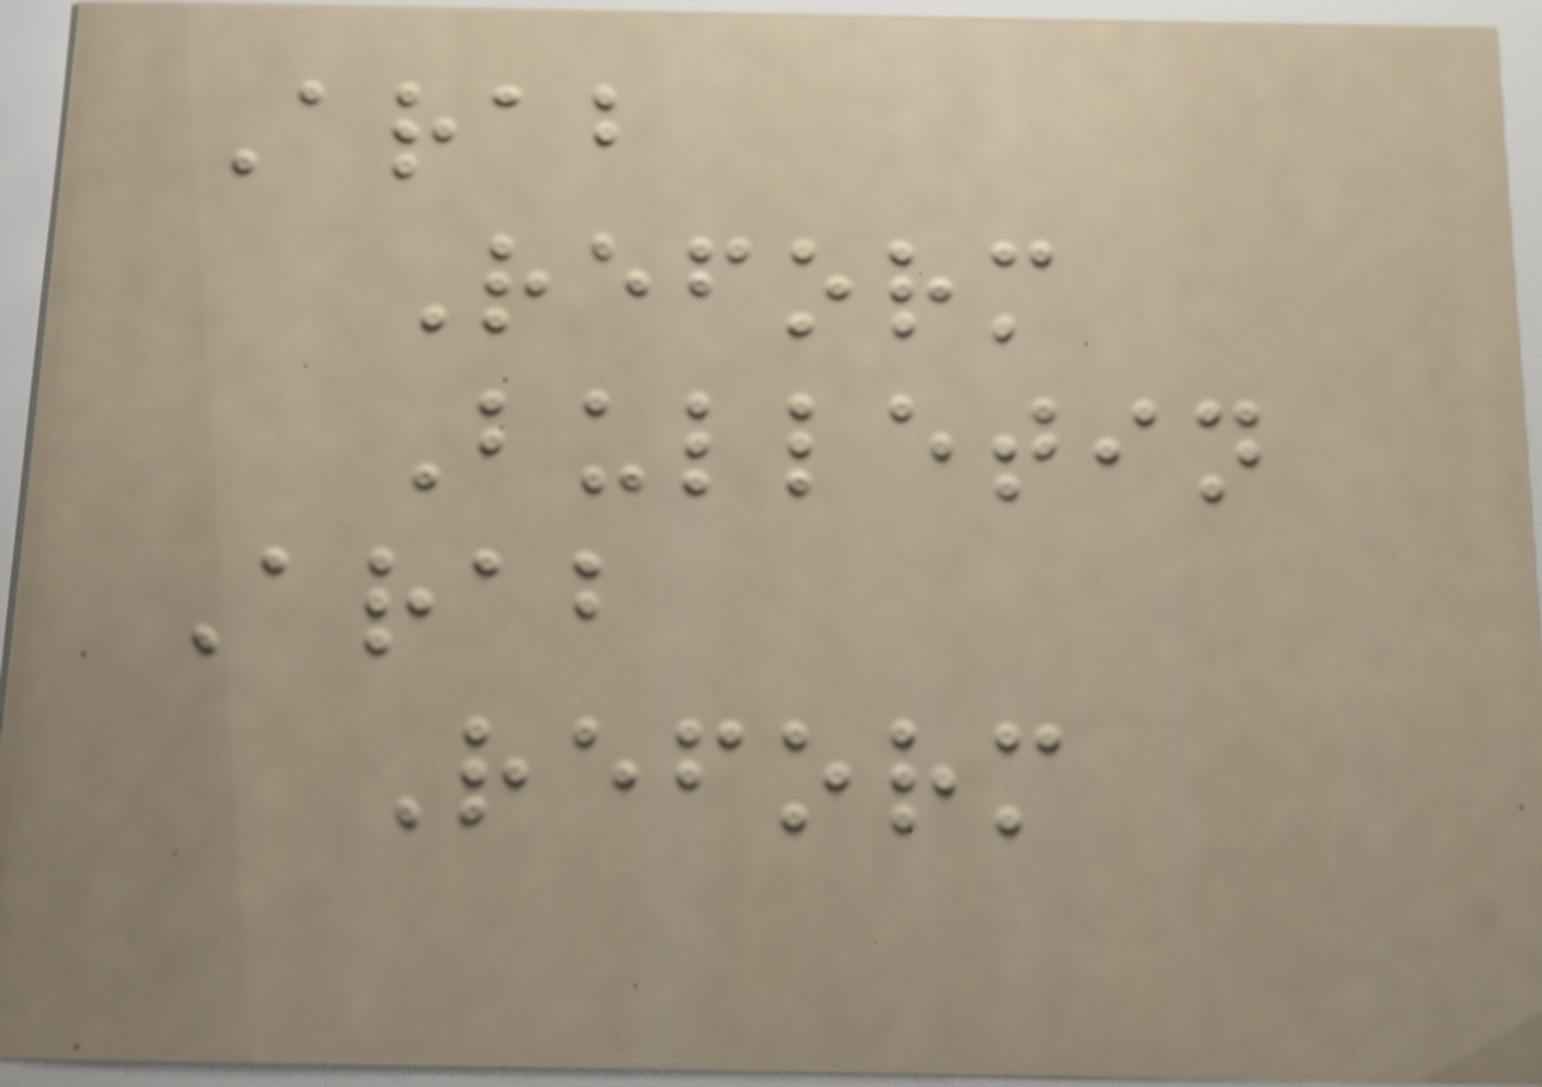Arab
Reform
Bulletin
Arab
Reform
